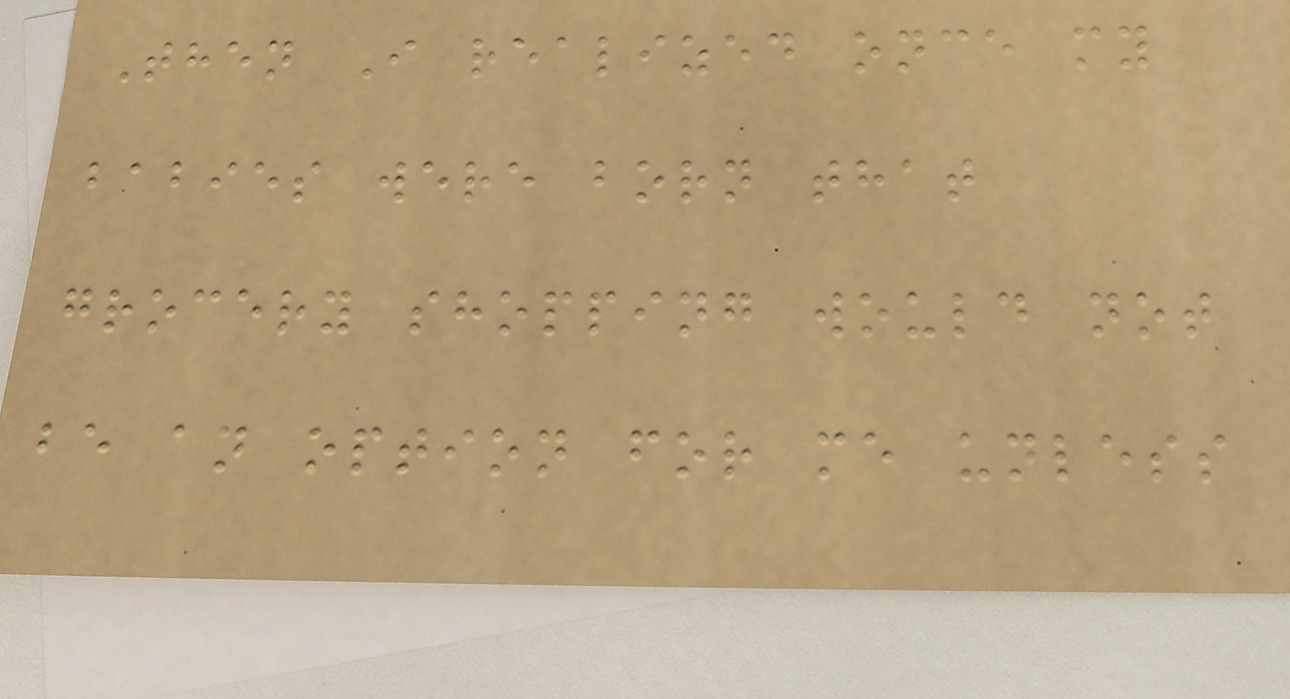Then I realized once my
babies were born that
grocery shopping would not
be an option for me unless
